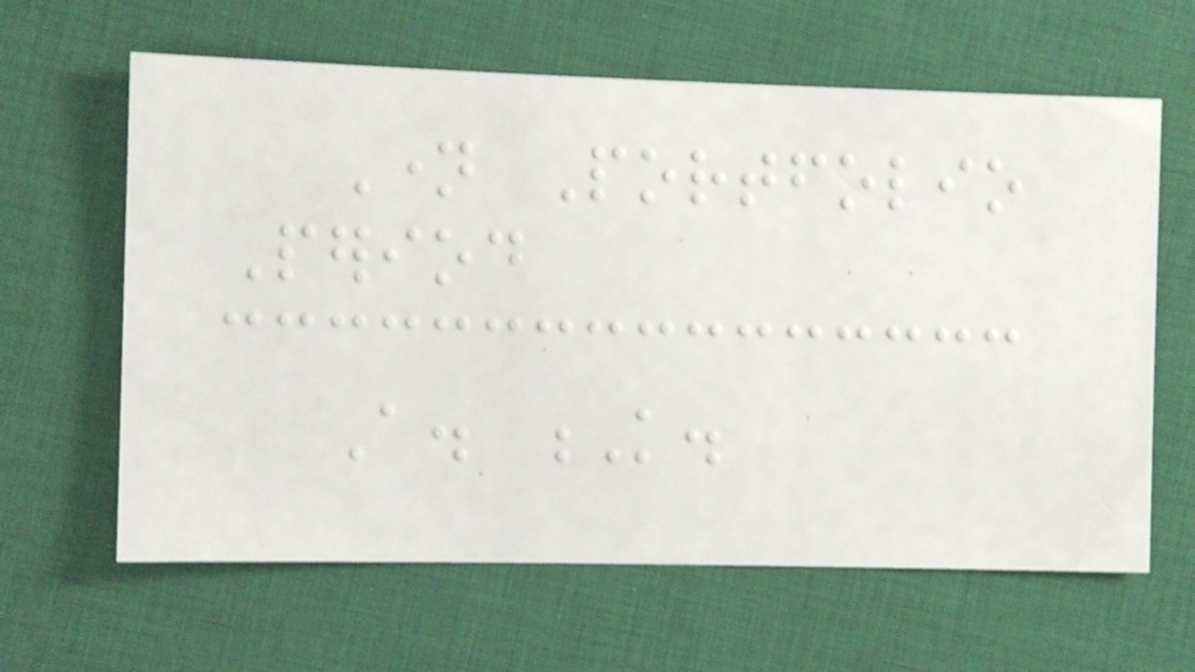Name Portfolio
Period
A. K.
